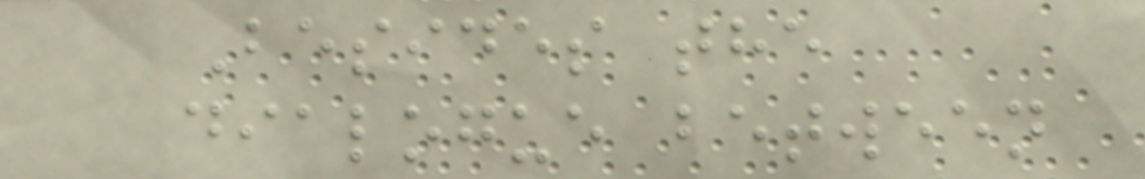Besides the
dialogue between
